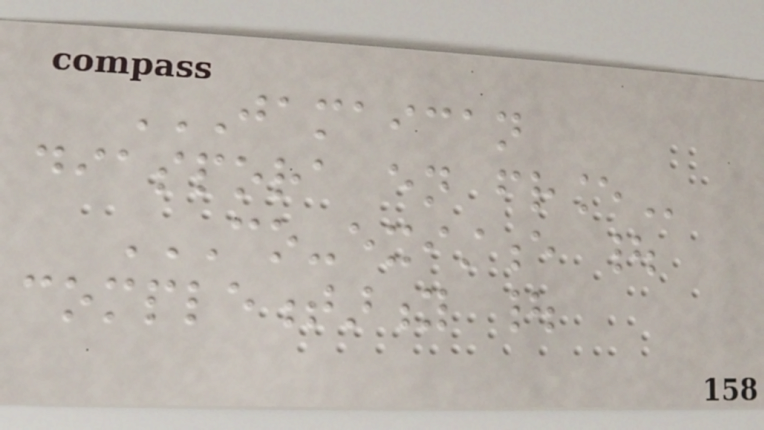JAMAICAN
DIASPORA EN FRANCE
CO-EXISTENCE |
COMPLEMENTARITY |
